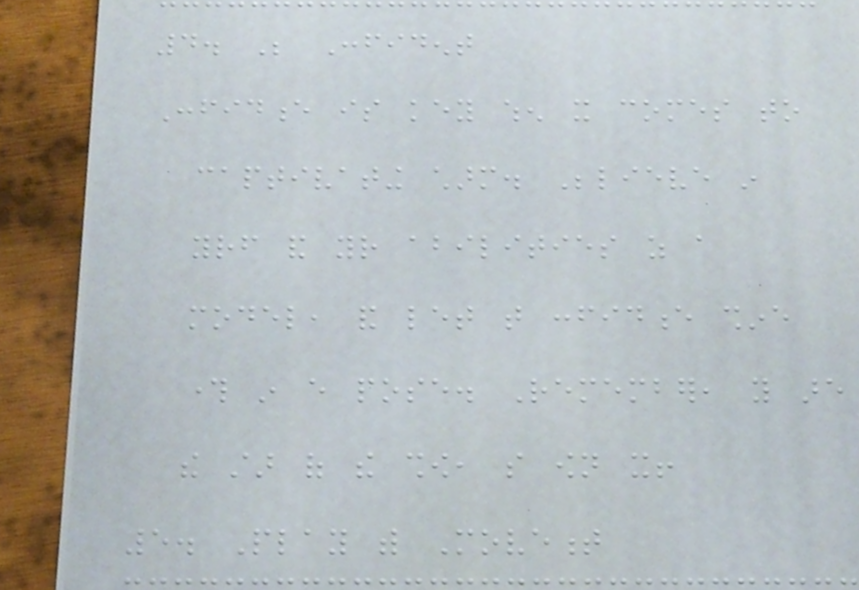4. Be Confident
Confidence is key when it comes to
captivating charm. Believe in
yourself and your abilities as a
model, and let that confidence shine
through in every pose. Remember, you are
the star of the show, so own it!
5. Play with Movement
